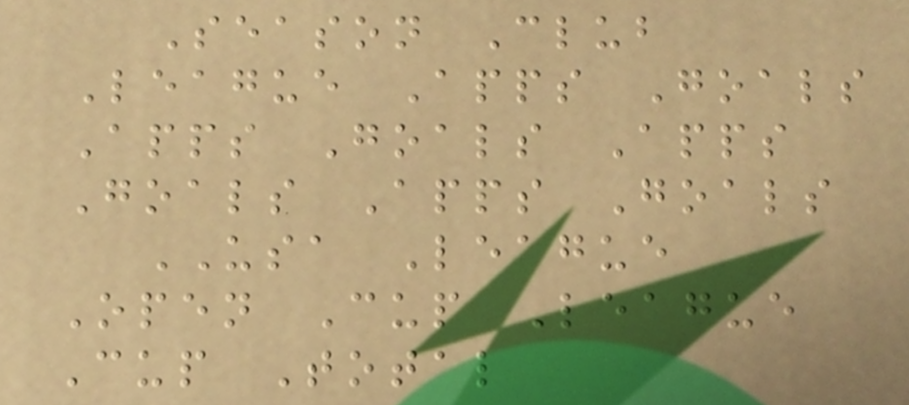Season Club
League Apps Goals
Apps Goals Apps
Goals Apps Goals
USA League
Open Cup League
Cup Total
